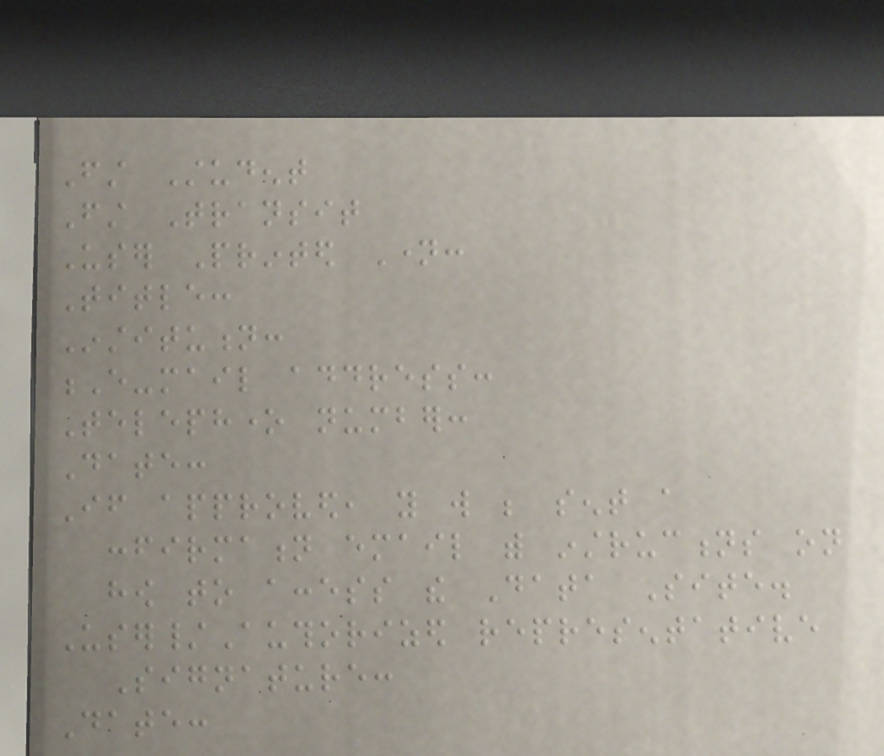First Student
First Transit
User Printed Name:
Title:
Institution:
E-mail address:
Telephone number:
Date:
If approved, you will be sent a
confirmation email with instructions on
how to access the Data Site.
User/Authorized representative
Signature:
Date:
